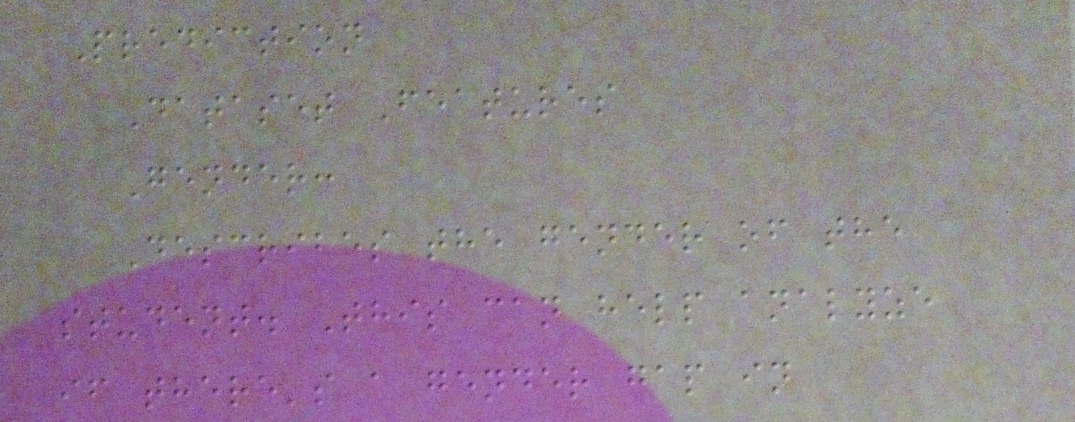Prediction
Dataset Features
Gender:
Describes the gender of the
student. This can help analyze
if there's a gender gap in
